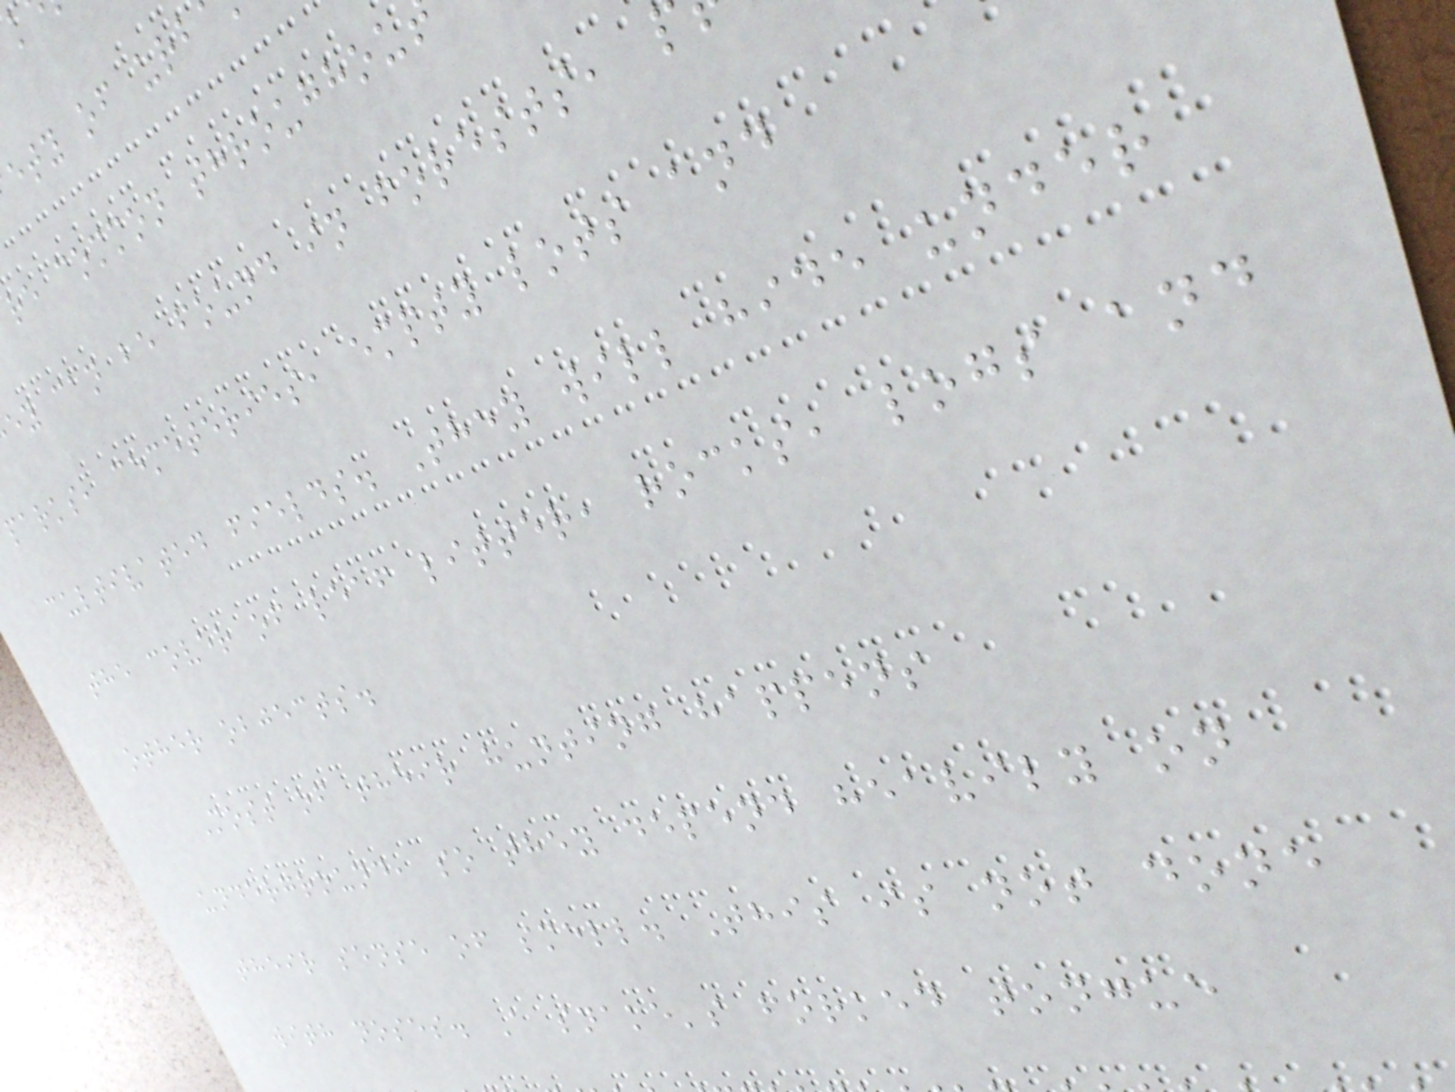ety of urb
re common throughou
ey can be found in forests,
parks, cemeteries, empty lots and
cultivated fields. They will hide under
the cover of leaf litter, rocks, logs and
other objects.
Most of their hunting happens
underground, so they depend heavily on
their sense of smell. This is not done
with noses. A snake's forked tongue
